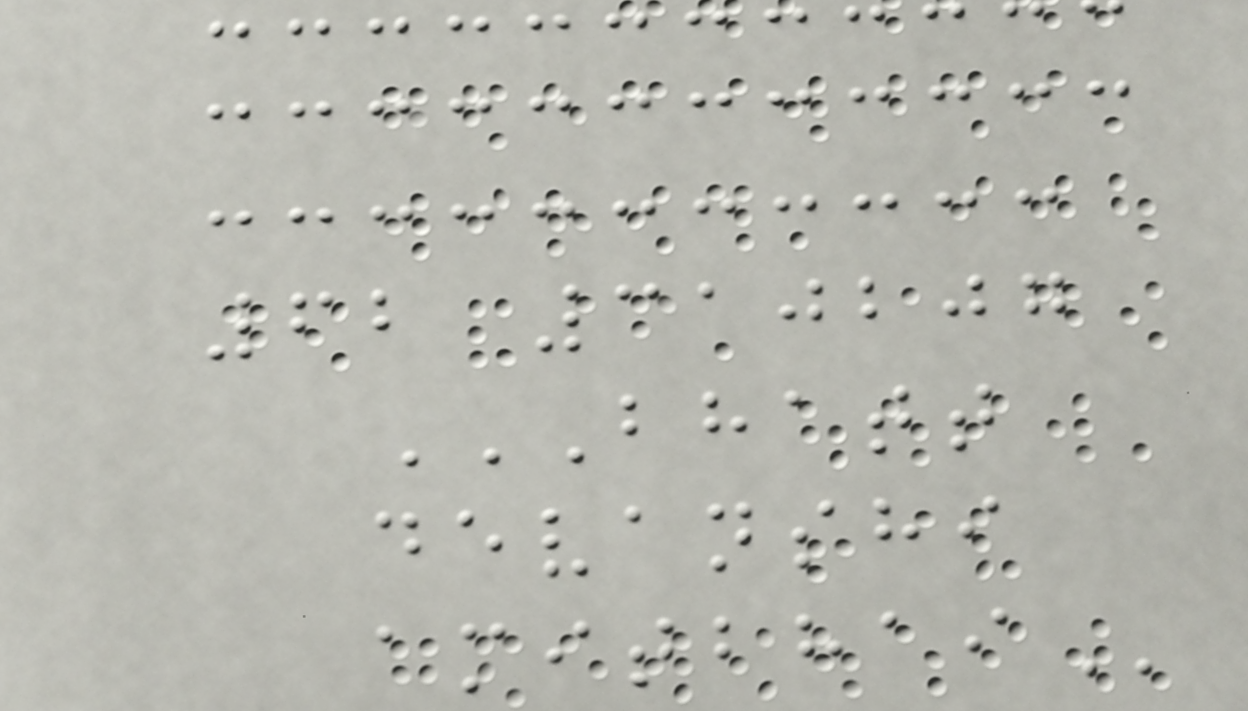62 310207
BHATT
DEVANSHI
AMITBHAI
